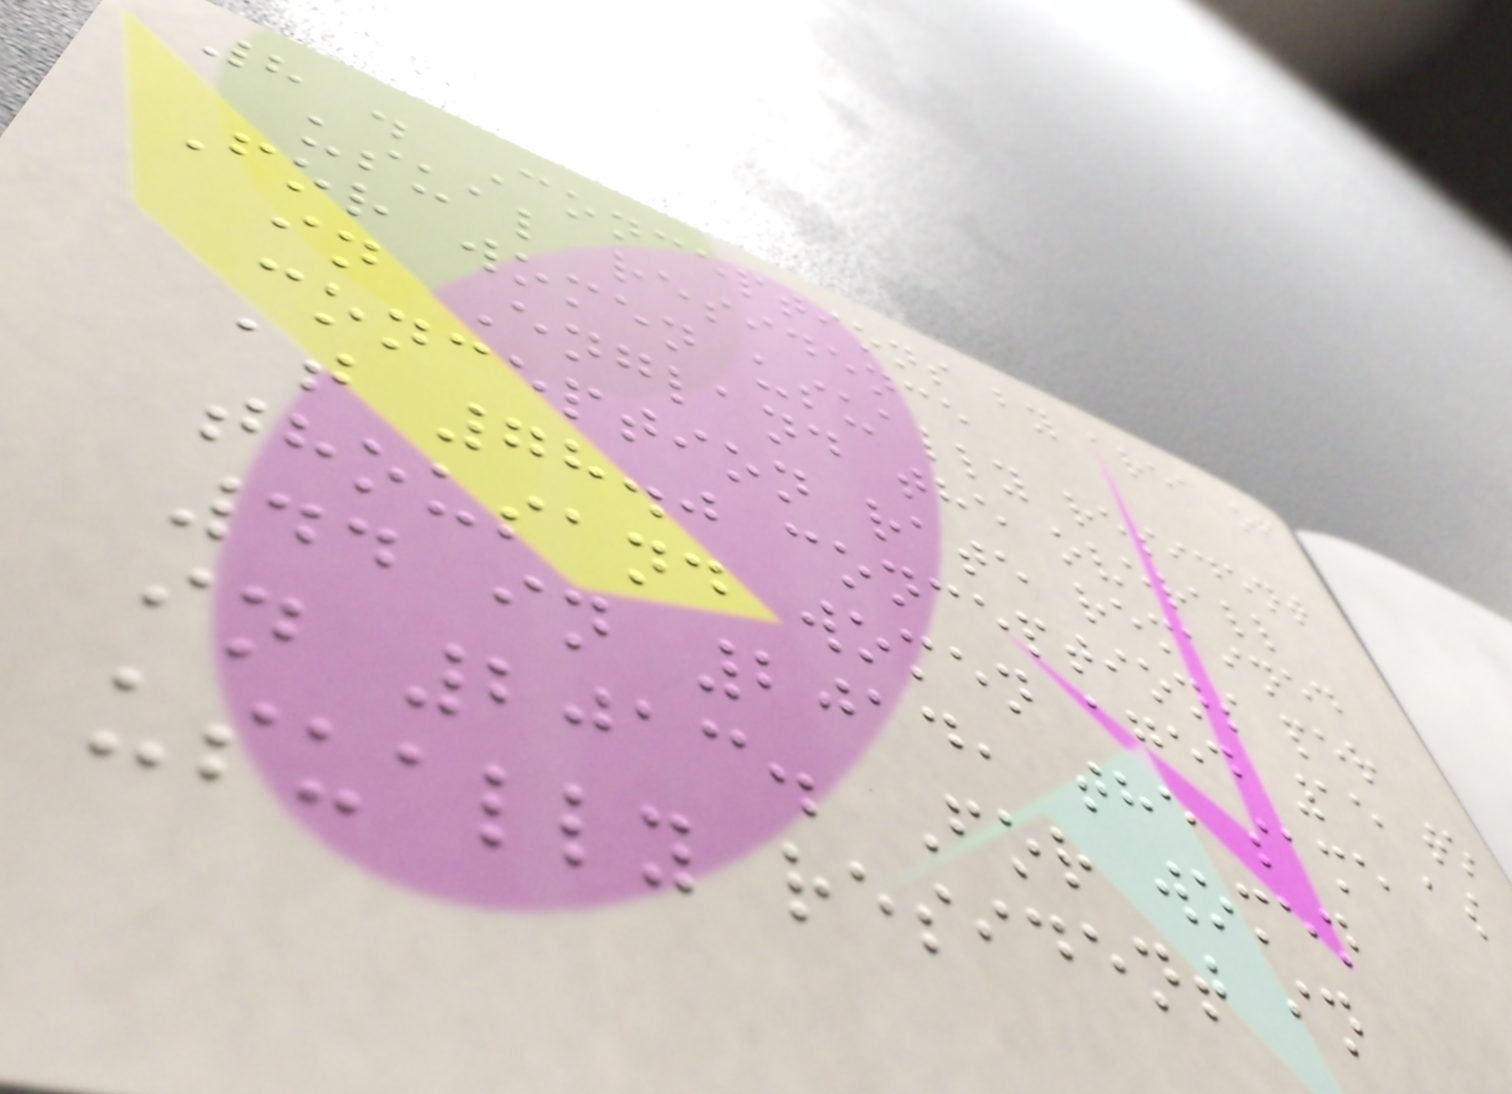8 . Conceptions by area of
usual residence
For women usually resident
in England the overall
conception rate remained
at 78.0 conceptions per
thousand women aged 15 to
44 in 2014, the same as
in 2013. For women
usually resident in
